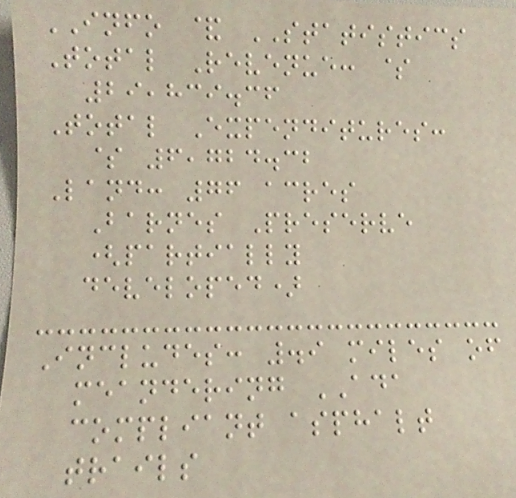INFO & STATISTICS
Total Revenue: $
29,839.36
Total Expenditures:
$ 6,724.32
Land: 76 acres
Barnes Preserve
(partially
developed)
Includes: .9 miles of
meandering ADA
compliant asphalt
trails
